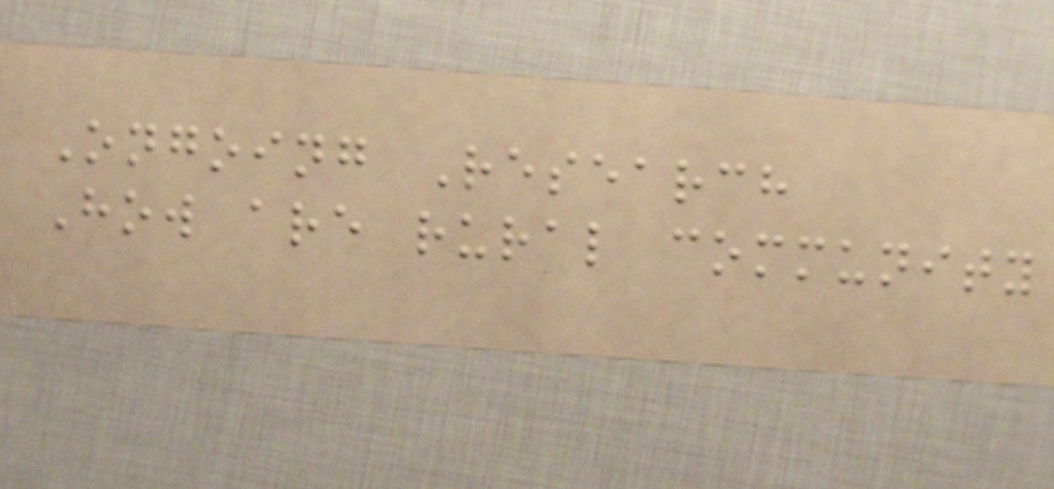Ongoing Research
How are rural community
